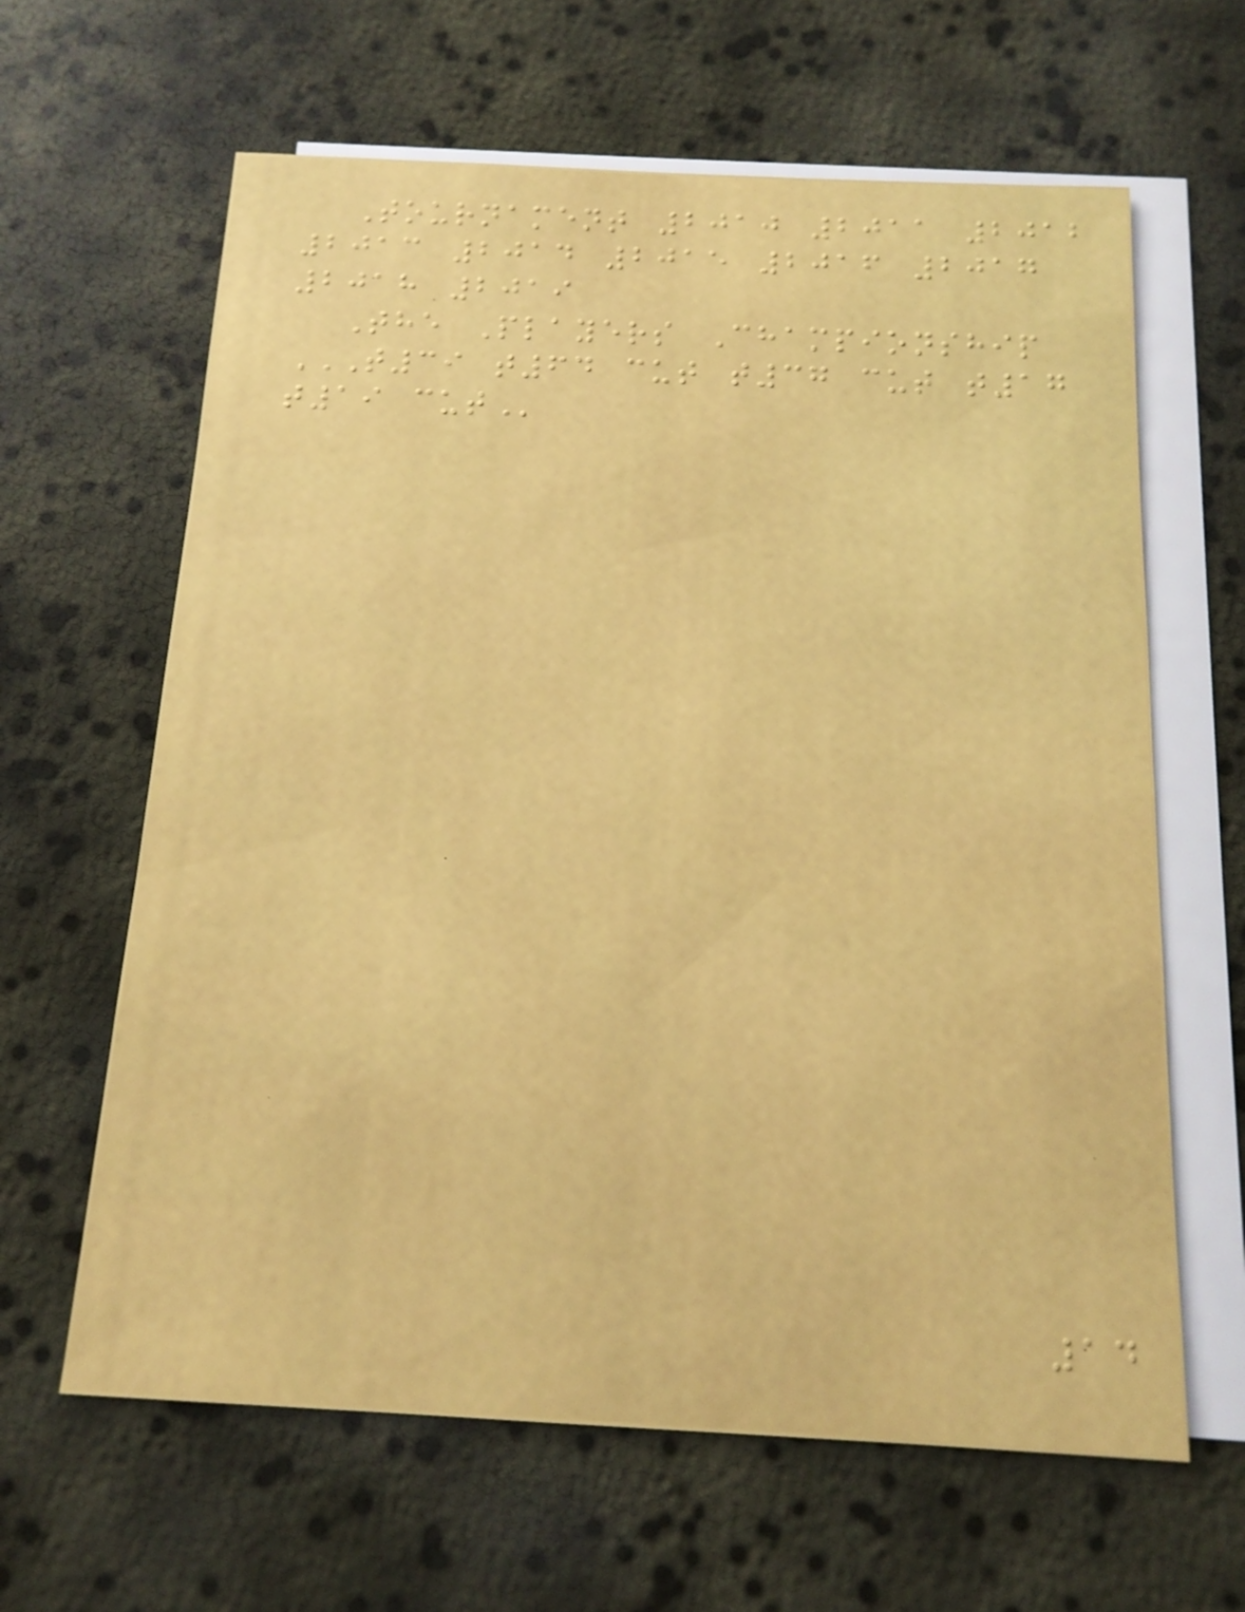Tournament 2010 2011 2012
2013 2014 2015 2016 2017
2018 2019
The Players Championship
T39 T64 CUT T37 CUT T17
T19 CUT
14
